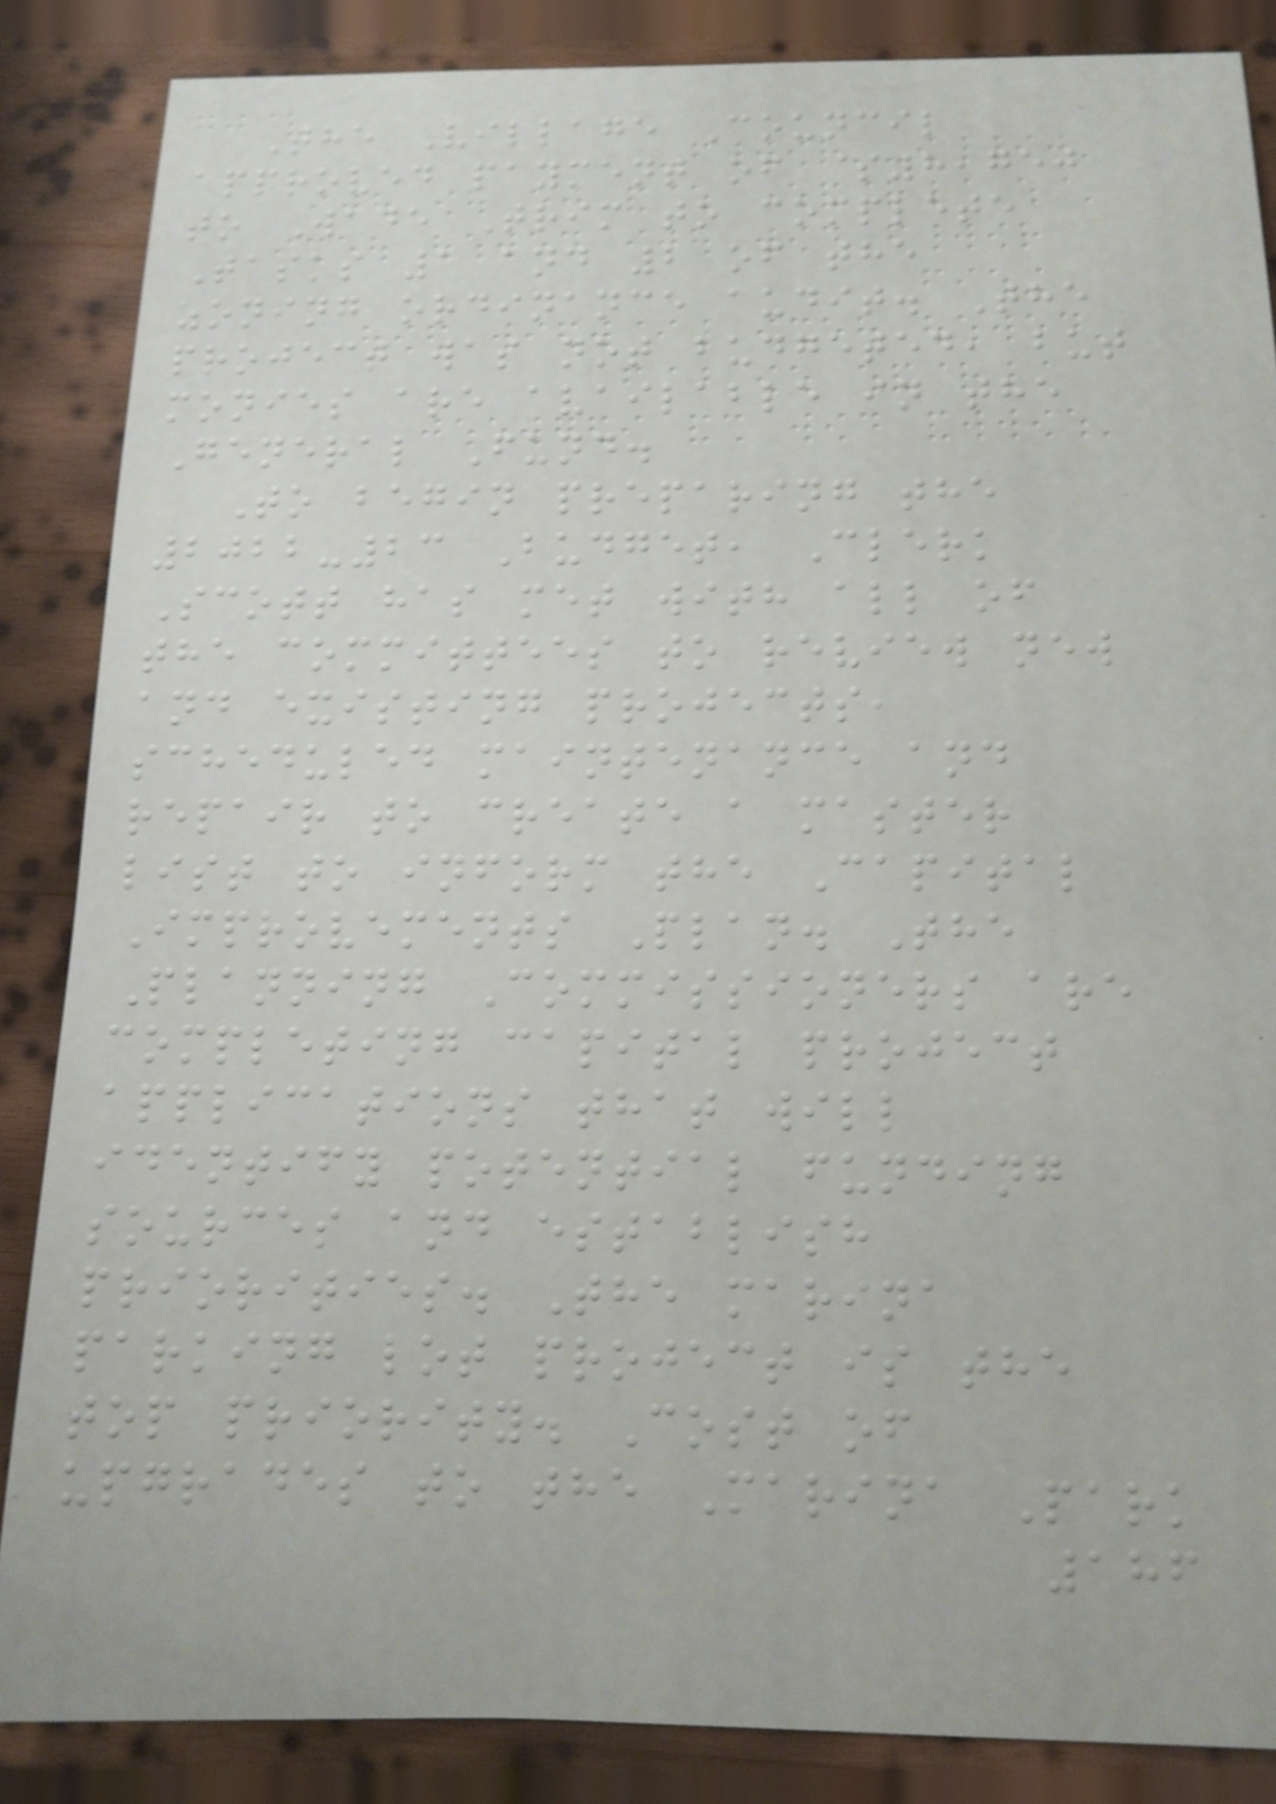The Village Council
approved payment of $8,750
to Wade Trim to complete
Tasks 1 and 2 of the
zoning ordinance audit. The
project was not budgeted, but
monies are available in the
General Fund.
To begin preparing the
2022-23 Budget, Clerk
Scott has met with all of
the committees to review new
and existing projects,
scheduled maintenance and
repair to create a master
list to inform the Capital
Improvements Plan. The
Planning Commissioners are
completing capital project
applications that will
identify potential funding
sources and establish
priorities. The marina
parking lot project is the
top priority. Cost of
upgrades to the Marina Park
186
